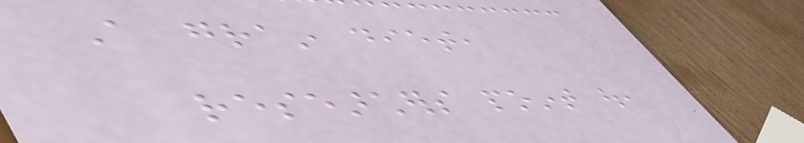A grain diet,
researchers point out,
